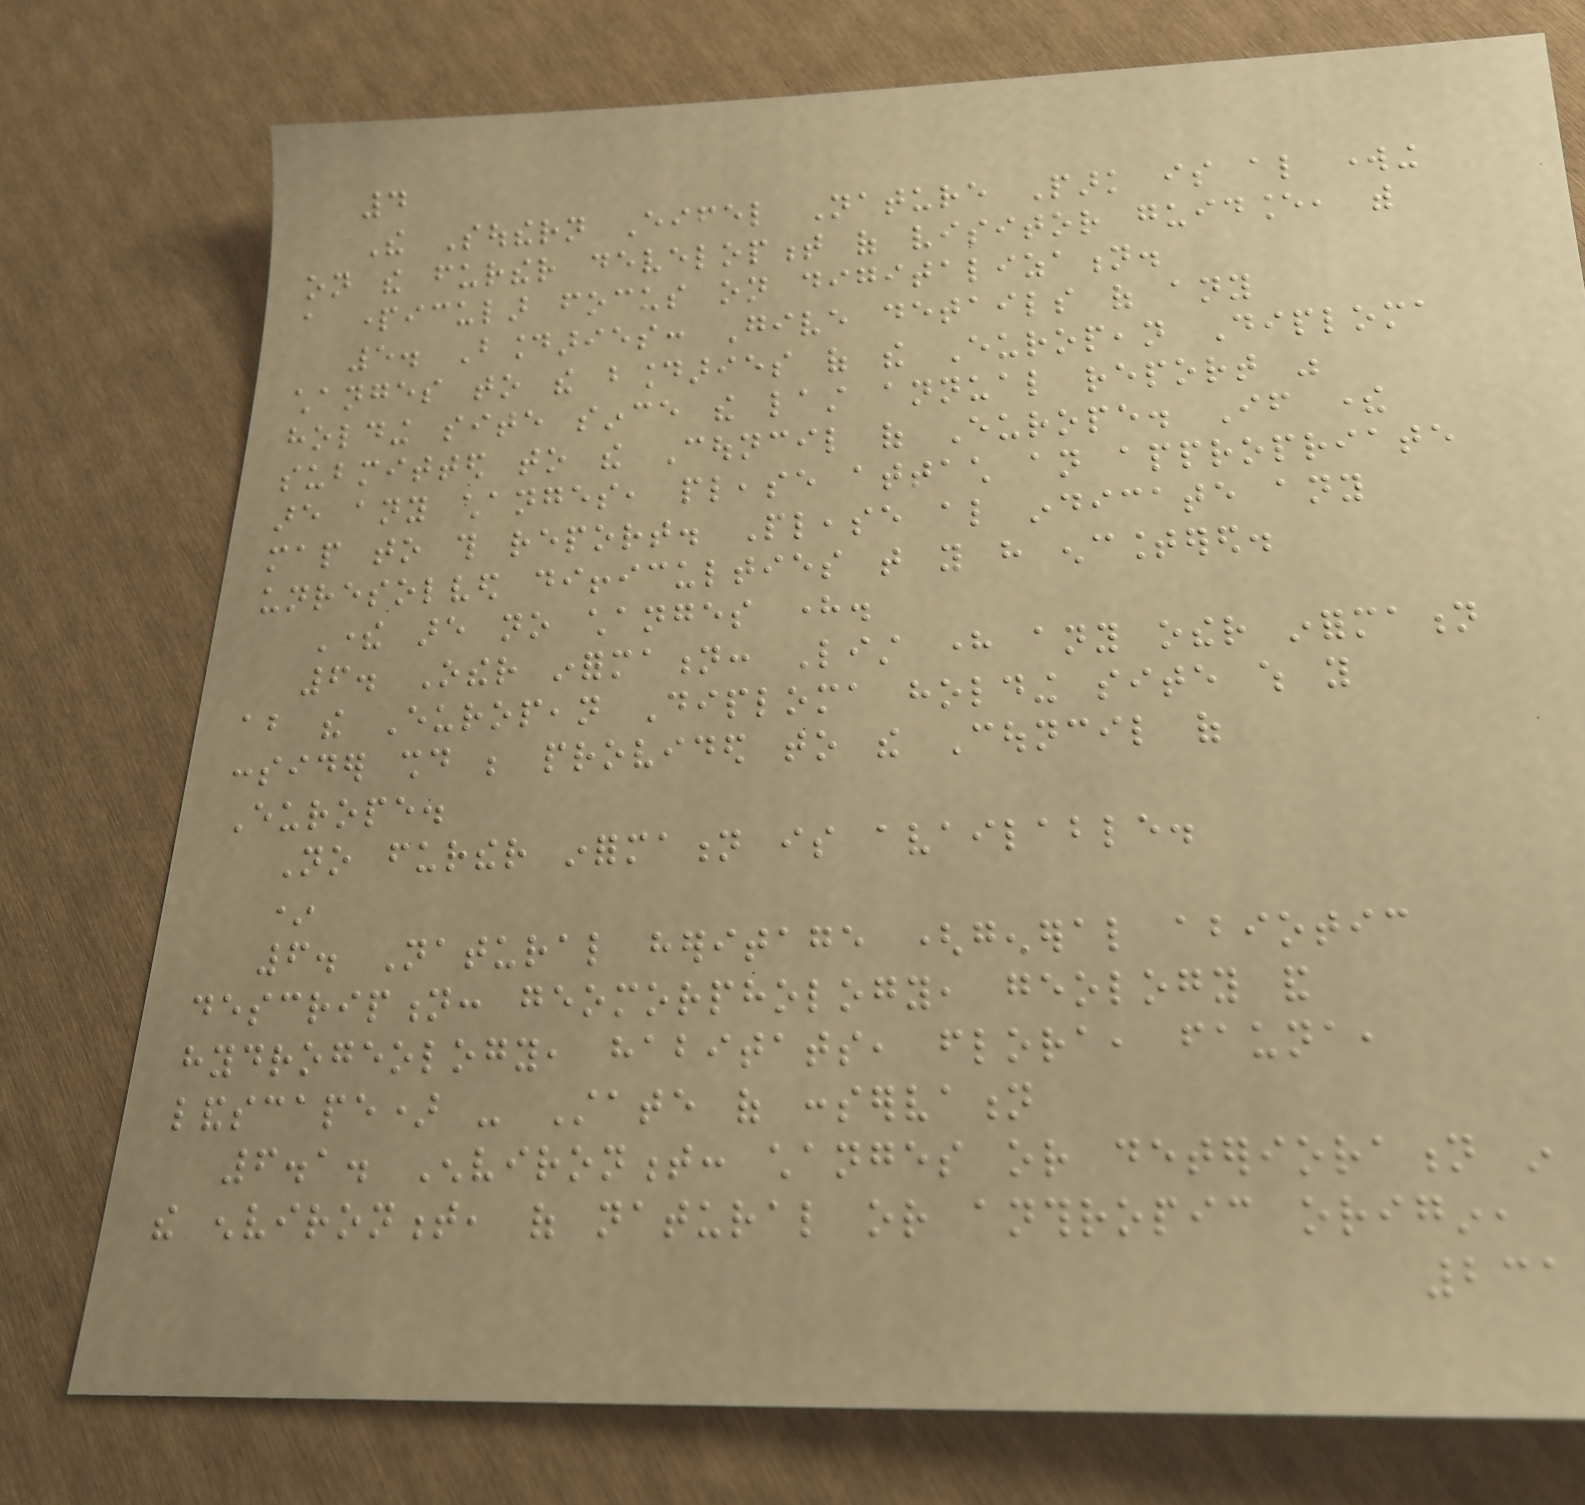4
The Southern Eifel Nature Park is also working
on the further development of visitor guidance, with
a particular focus on digitalization.
5. Boundaries: Give details of any
changes to the boundaries of the European Diploma
holding site since the last annual report was
submitted to the Council of Europe. If there
are any changes, please attach an appropriate
map to this report. Please also indicate any
unresolved difficulties that you have encountered.
There are no changes here.
6. Other information: List here any other information
about the European Diploma holding site which you
consider should be provided to the Council of
Europe.
No further information is available.
*
6. Natural heritage (general abiotic
description: geomorphology, geology and
hydrogeology, habitats, flora, fauna,
landscape) - State of conservation
6.1. Environment: changes or deterioration in
the environment, of natural or anthropic origin,
231
